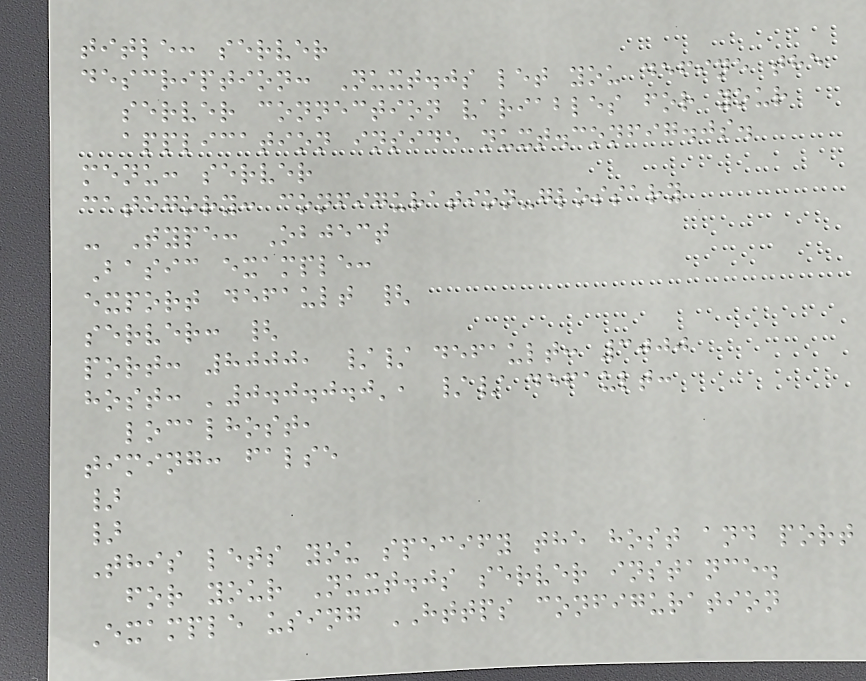title: server
description: Nuxt.js let you define the
server connection variables for your
application inside nuxt.config.js.
menu: server
category: configuration-glossary
- Type: Object
Basic example:
export default {
server: {
port: 8000, // default: 3000
host: '0.0.0.0', // default:
localhost,
timing: false
}
}
This lets you specify the host and port
for your Nuxt.js server instance.
Example using HTTPS configuration
